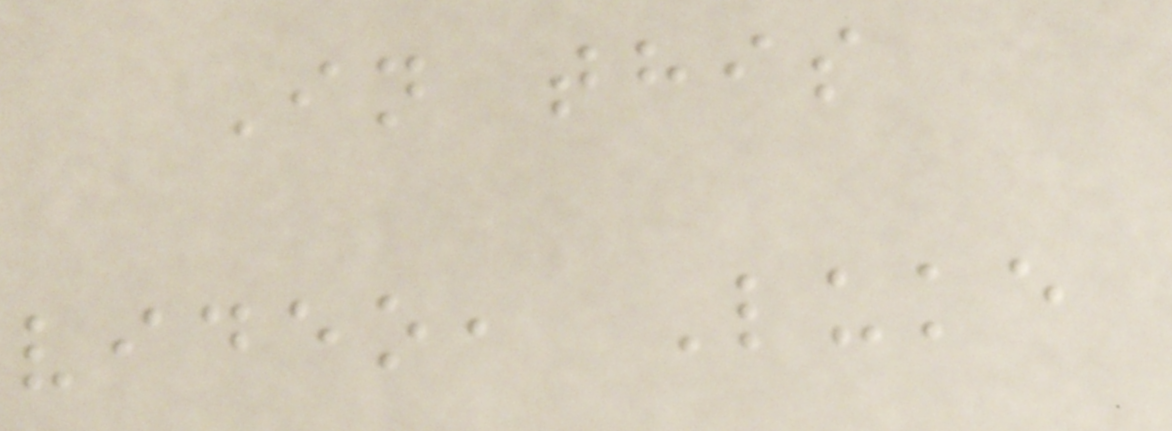In this
video, Luke
